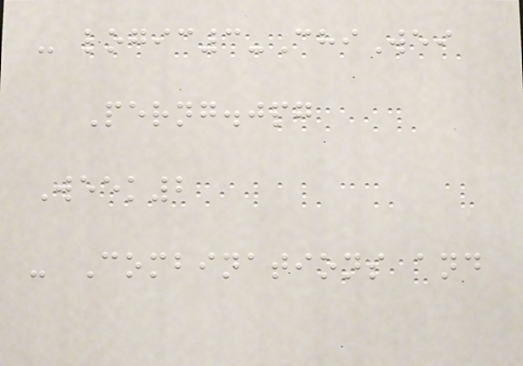- logic3-ChiWei
Perng.jpg
Week2
- Combinations and
